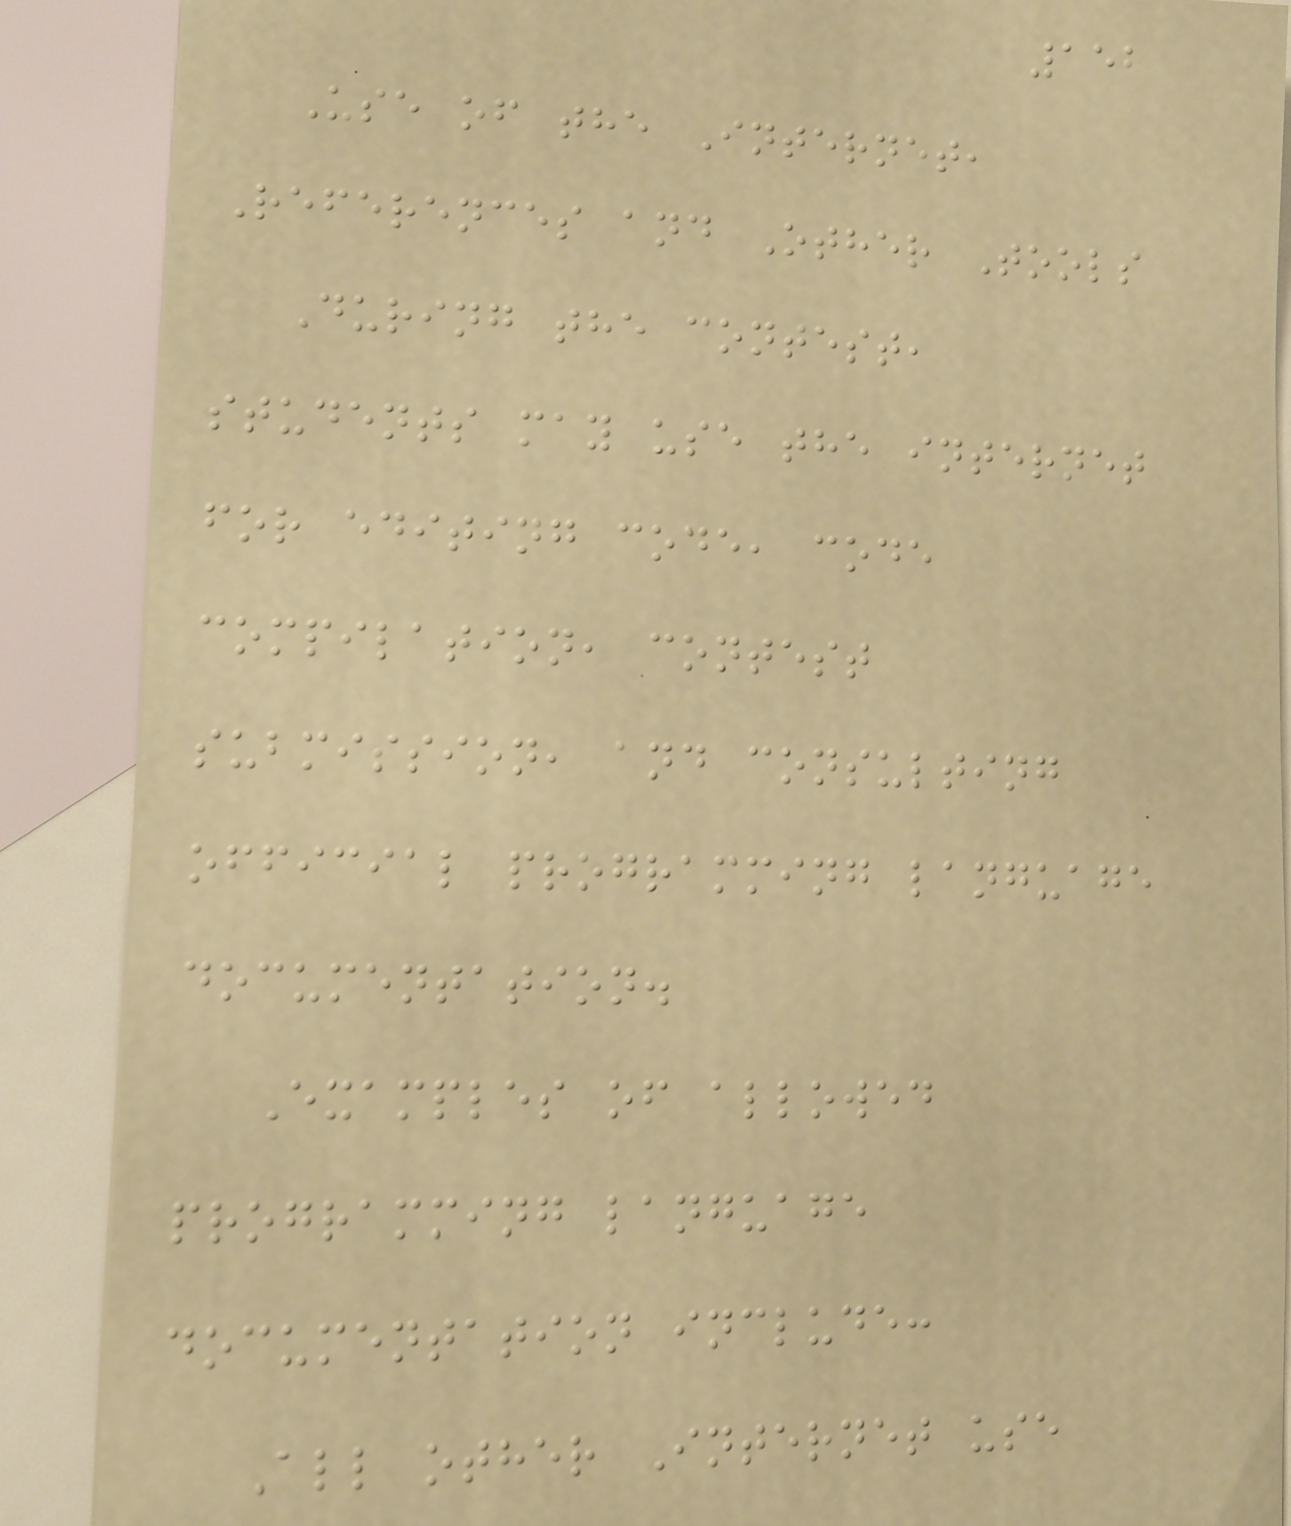152
Use of the Internet,
References and Other Tools
During the contest,
students may use the internet
for editing code, code
compilation, contest
submission, and consulting
official programming language
documentation.
Examples of allowed
programming language
documentation include:
All other Internet use
